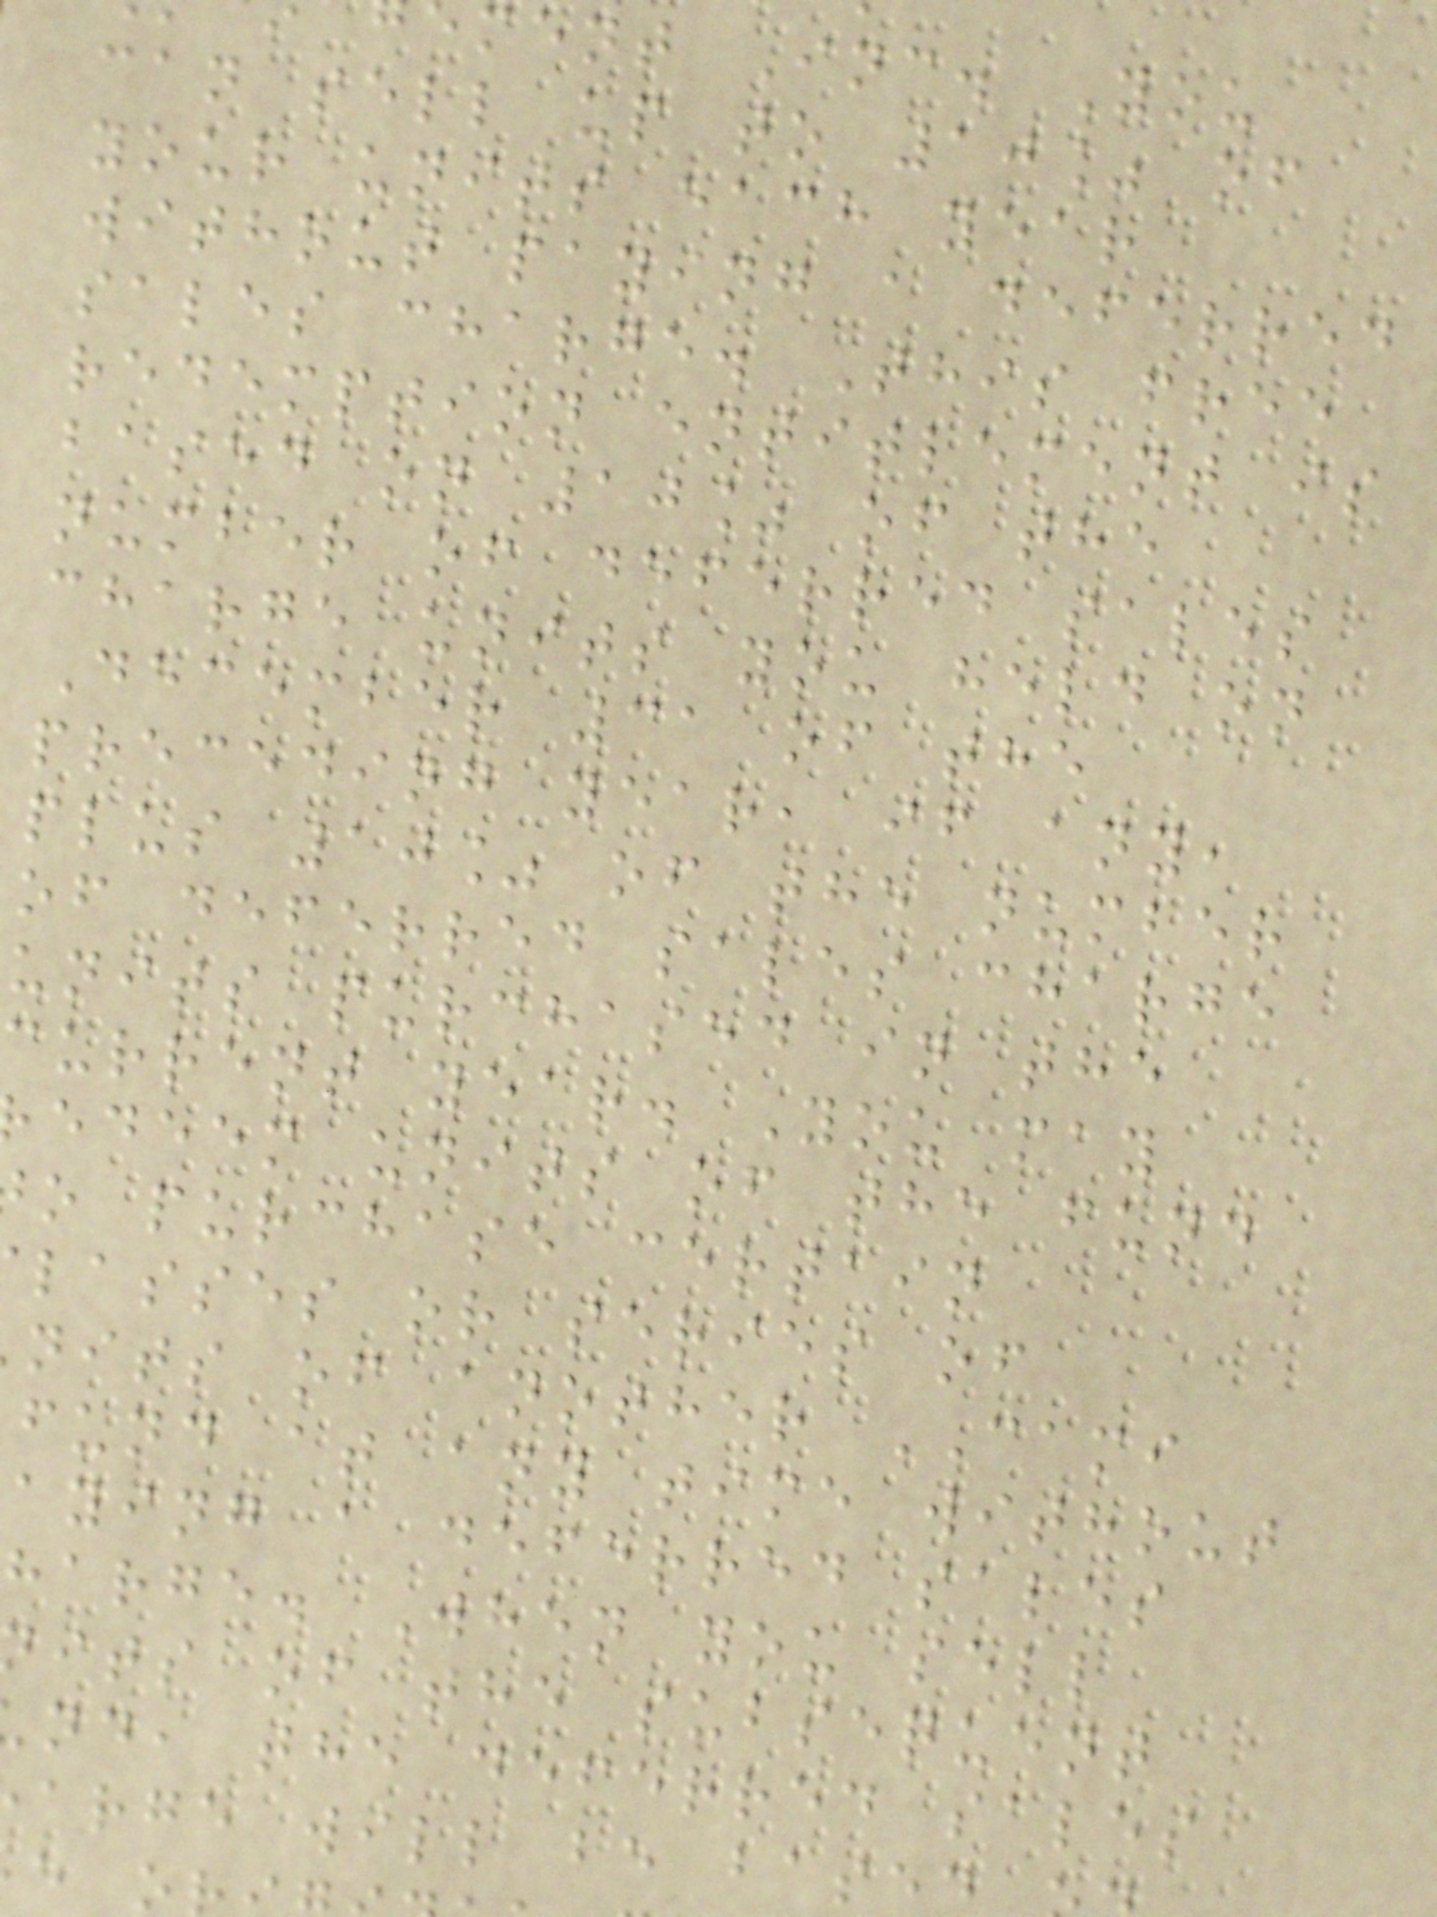ment Inc. You
can sell up to 10% of
your units each year
without paying a deferred
sales charge. This free
redemption entitlement is
based on 10% of the
number of deferred sales
charge units you held on
December 31 of the
preceding year, if any,
plus 10% of the number
of deferred sales charge
units purchased in the
current year. You may
edeem units of the fund
o purchase certain
lasses or series of
nits of another CAMI
fund at any time without
aying a deferred sales
harge. When you sell
its of the subsequent
nd, the deferred sales
arge will be base
